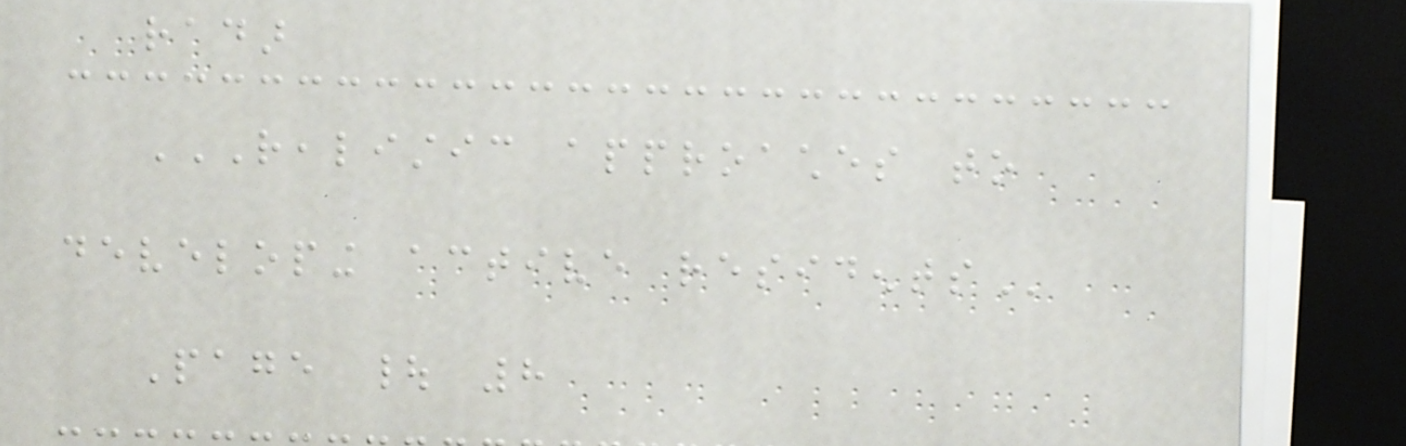radar
REALISTIC APPROACHES TO
DEVELOPING ACTIVE RESIDENTS
Page | 8
